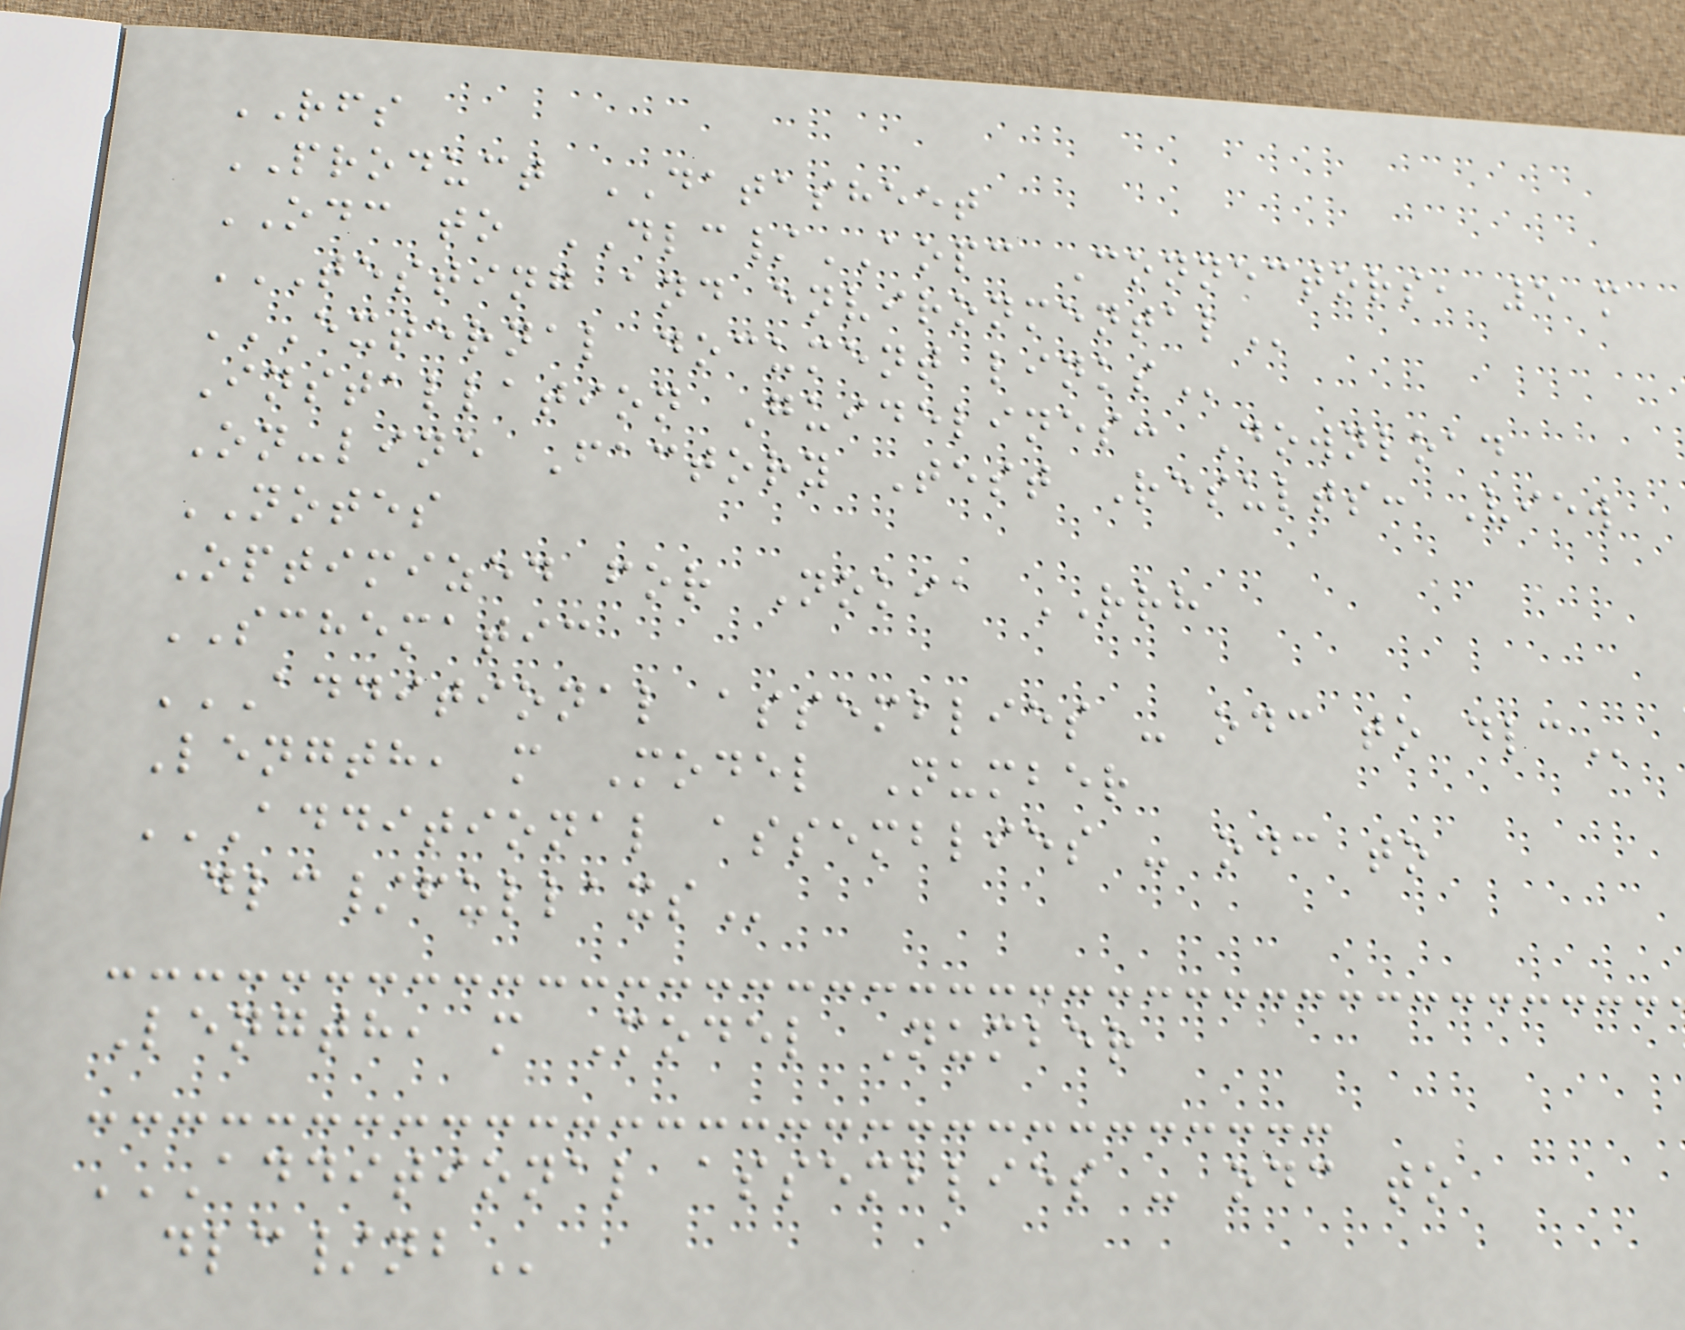RFS
PRODUCT DATASHEET
ODC to DLC/AOPC Connectors, 5 m
TESTING AND ENVIRONMENTAL
EXTERNAL DOCUMENT LINKS
Installation Guidelines: Download
On-line Factory Test Results: View
NOTES
Optimized for Nokia RRH
SCHEMATIC
ADDITIONAL ASSEMBLIES - ODC TO DLC
Length, m Model Number
ADDITIONAL ASSEMBLIES - ODC TO
DLC/FULLAXS
Length, m Model Number
ADDITIONAL ASSEMBLIES - ODC TO
DLC/NB
